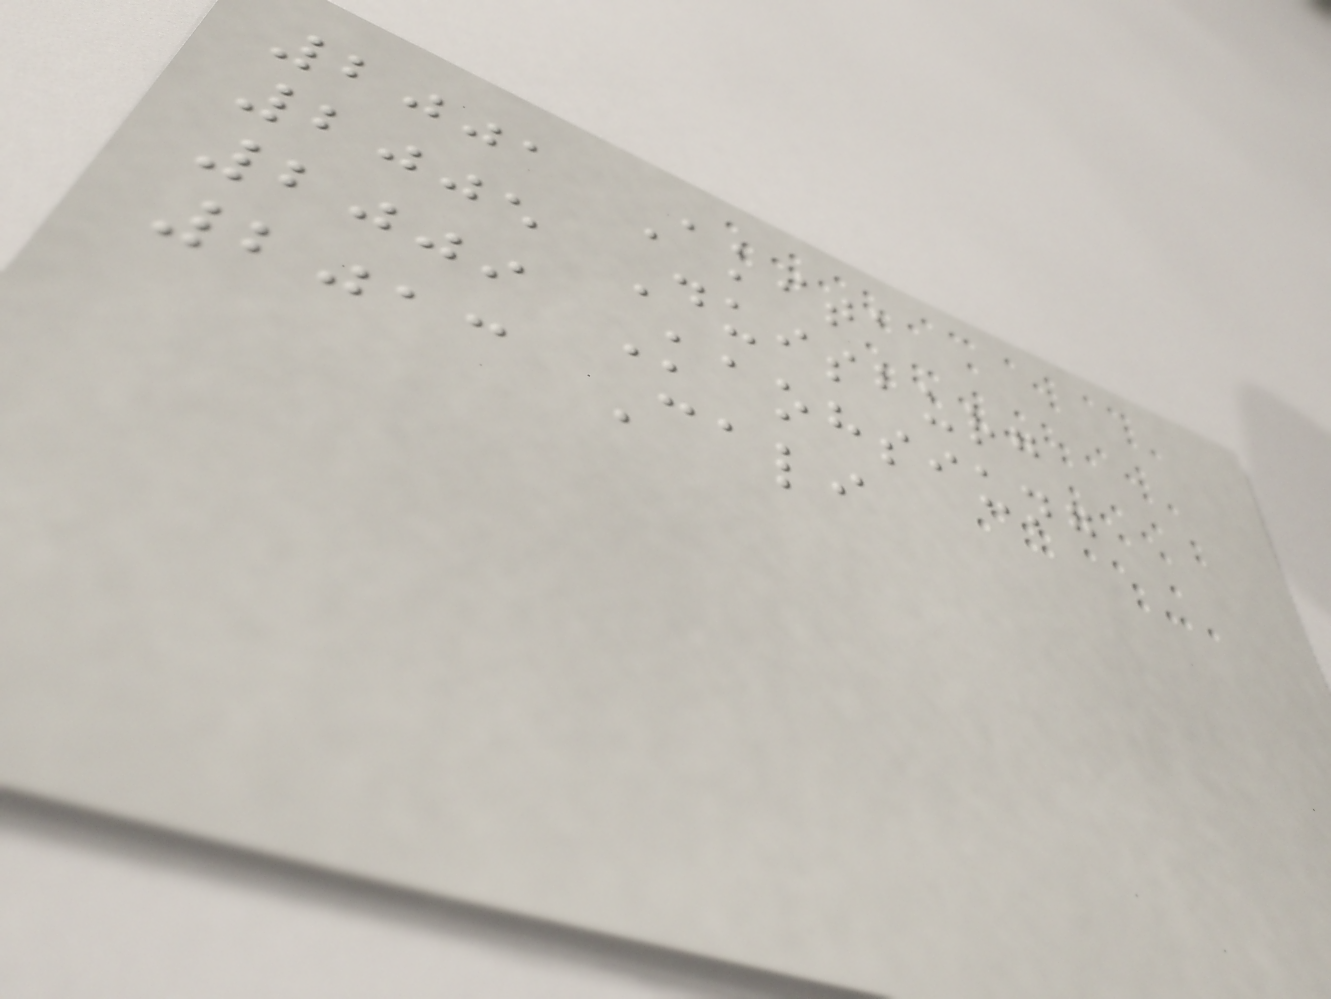2001 Akita
2005 Duisburg
2009 Kaohsiung
2013 Cali
